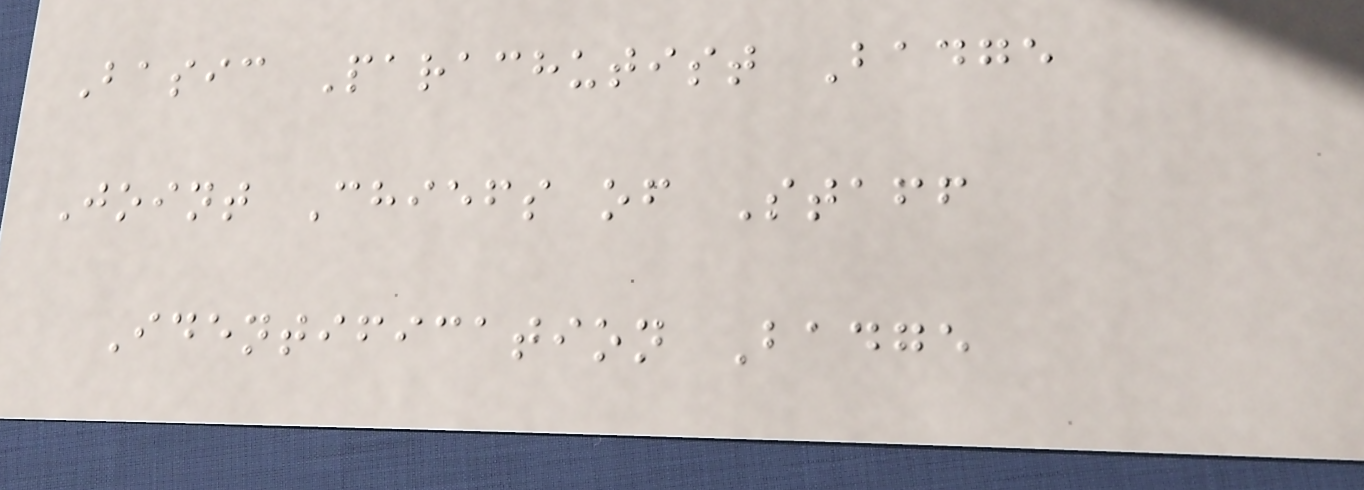Basic Parachutist Badge
Joint Chiefs of Staff
Identification Badge
